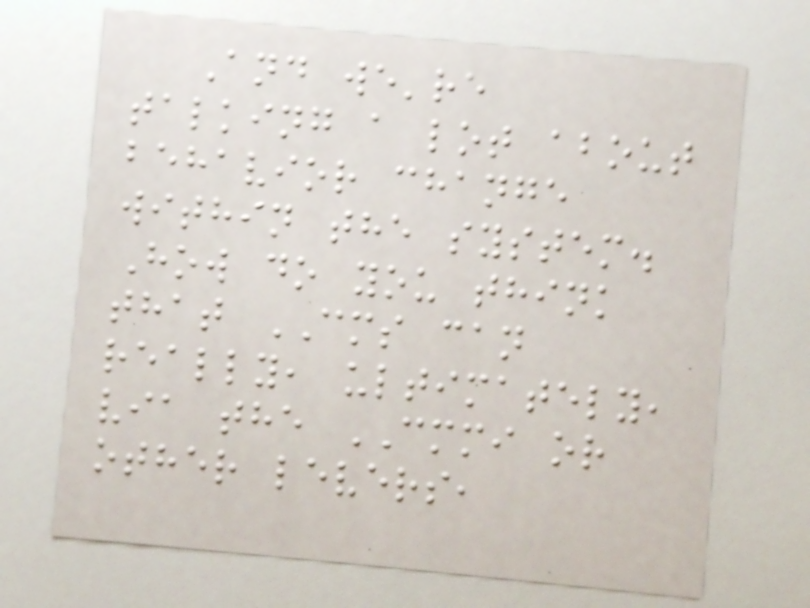And we're
talking a lot about
behavior change
within the system.
How do you think
that CMS can
really, ultimately,
via the CMMI or
other levers,
